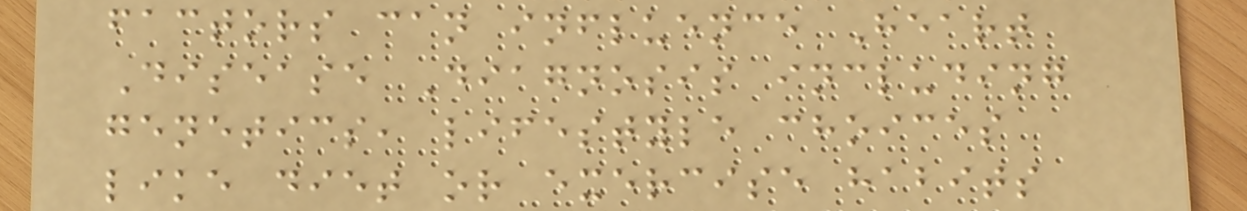factors can influence Heart
Disease Diagnosis including
genetics, lifestyle choices
like diet or exercise habits
